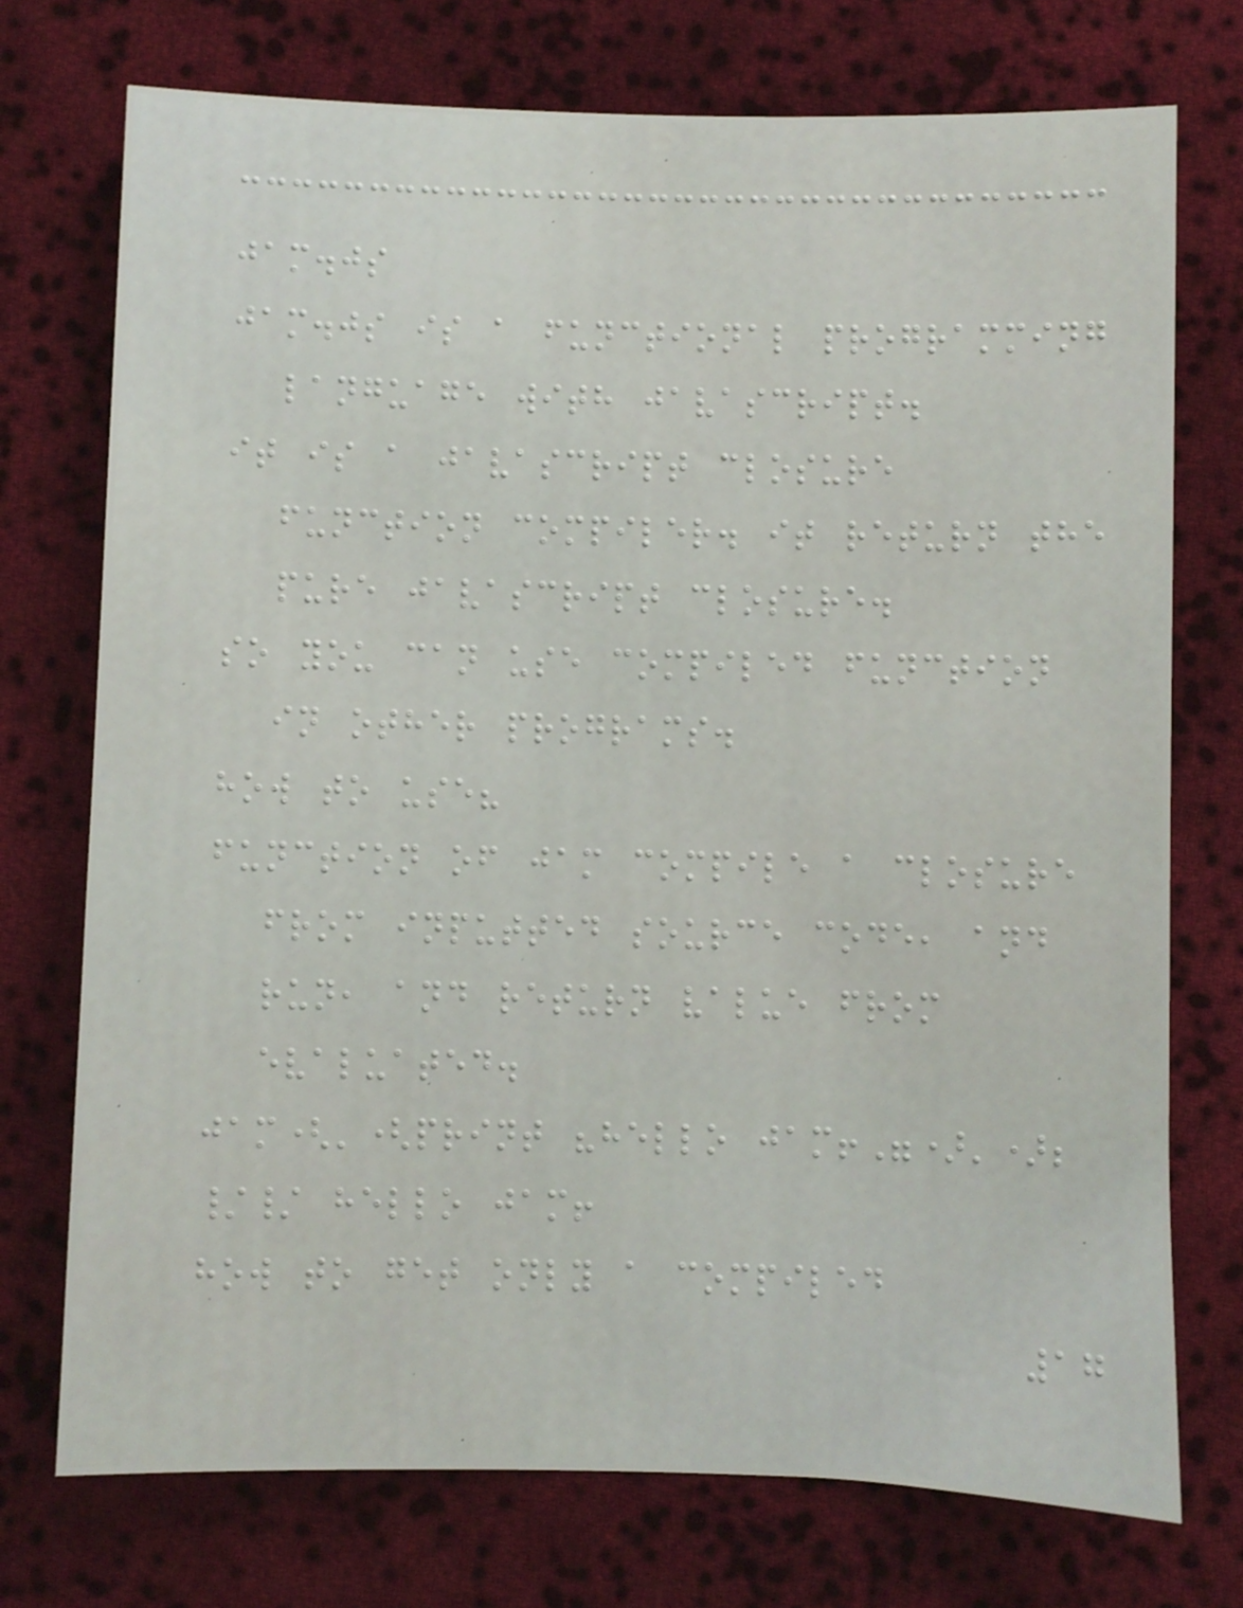jam.js
jam.js is a functional programming
language with javascript.
it is a javascript closure
function compiler. it return the
pure javascript closure.
so you can use compiled function
in other programs.
how to use?
function of jam compile a closure
from inputted source code, and
run, and return value from
evaluated.
jam('(print "hello jam!")');
// hello jam!
how to get only a compiled
17
